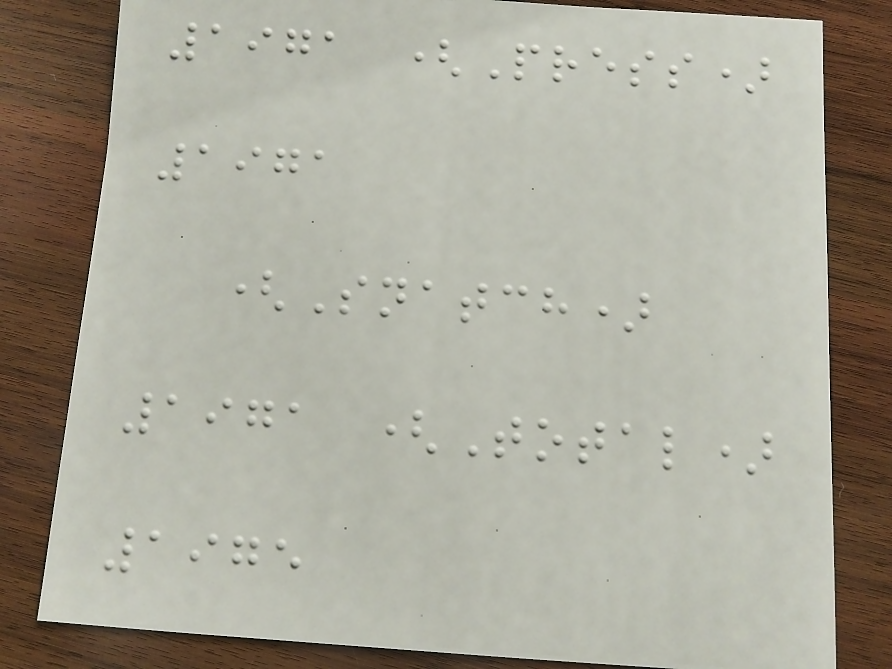1971 (Press)
1971
(Snatch)
1971 (Total)
1975
